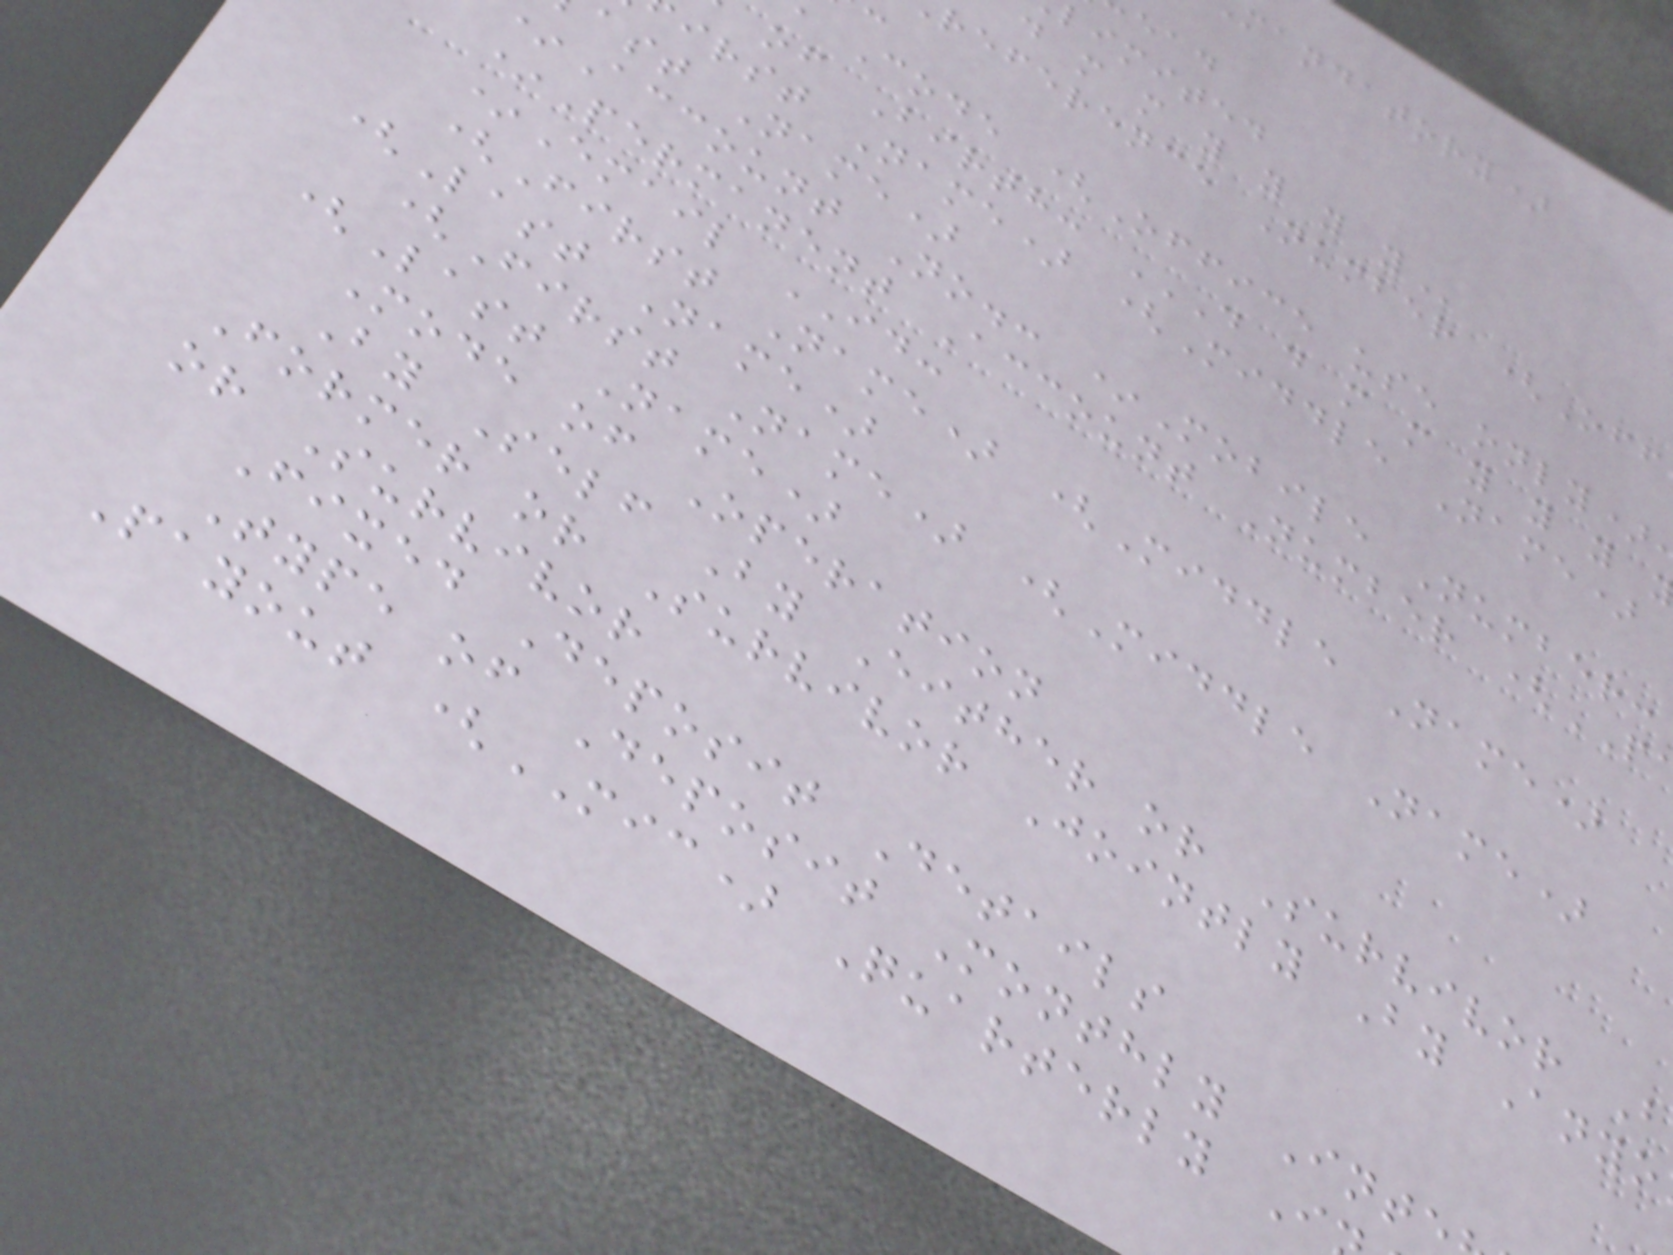mandatory)
limited
d m m y y y
reference Number (Off
Code (Office use only)
irst Name) (Middle Name)
ast Name)
Account No.: *Mobile Number:
*Permanent Account Number (
*Email ID:
(First Name) (Middle Name)
(Last Name)
(First Name) (Middle Name)
(Last Name)
Mode of Operation
By Self By Either or Survivor B
Former or Survivor Jointly By Anyo
or Survivor
Fixed Deposit Details
Type of Deposit Monthly Inte
Payout (MIC) Quarterly I
